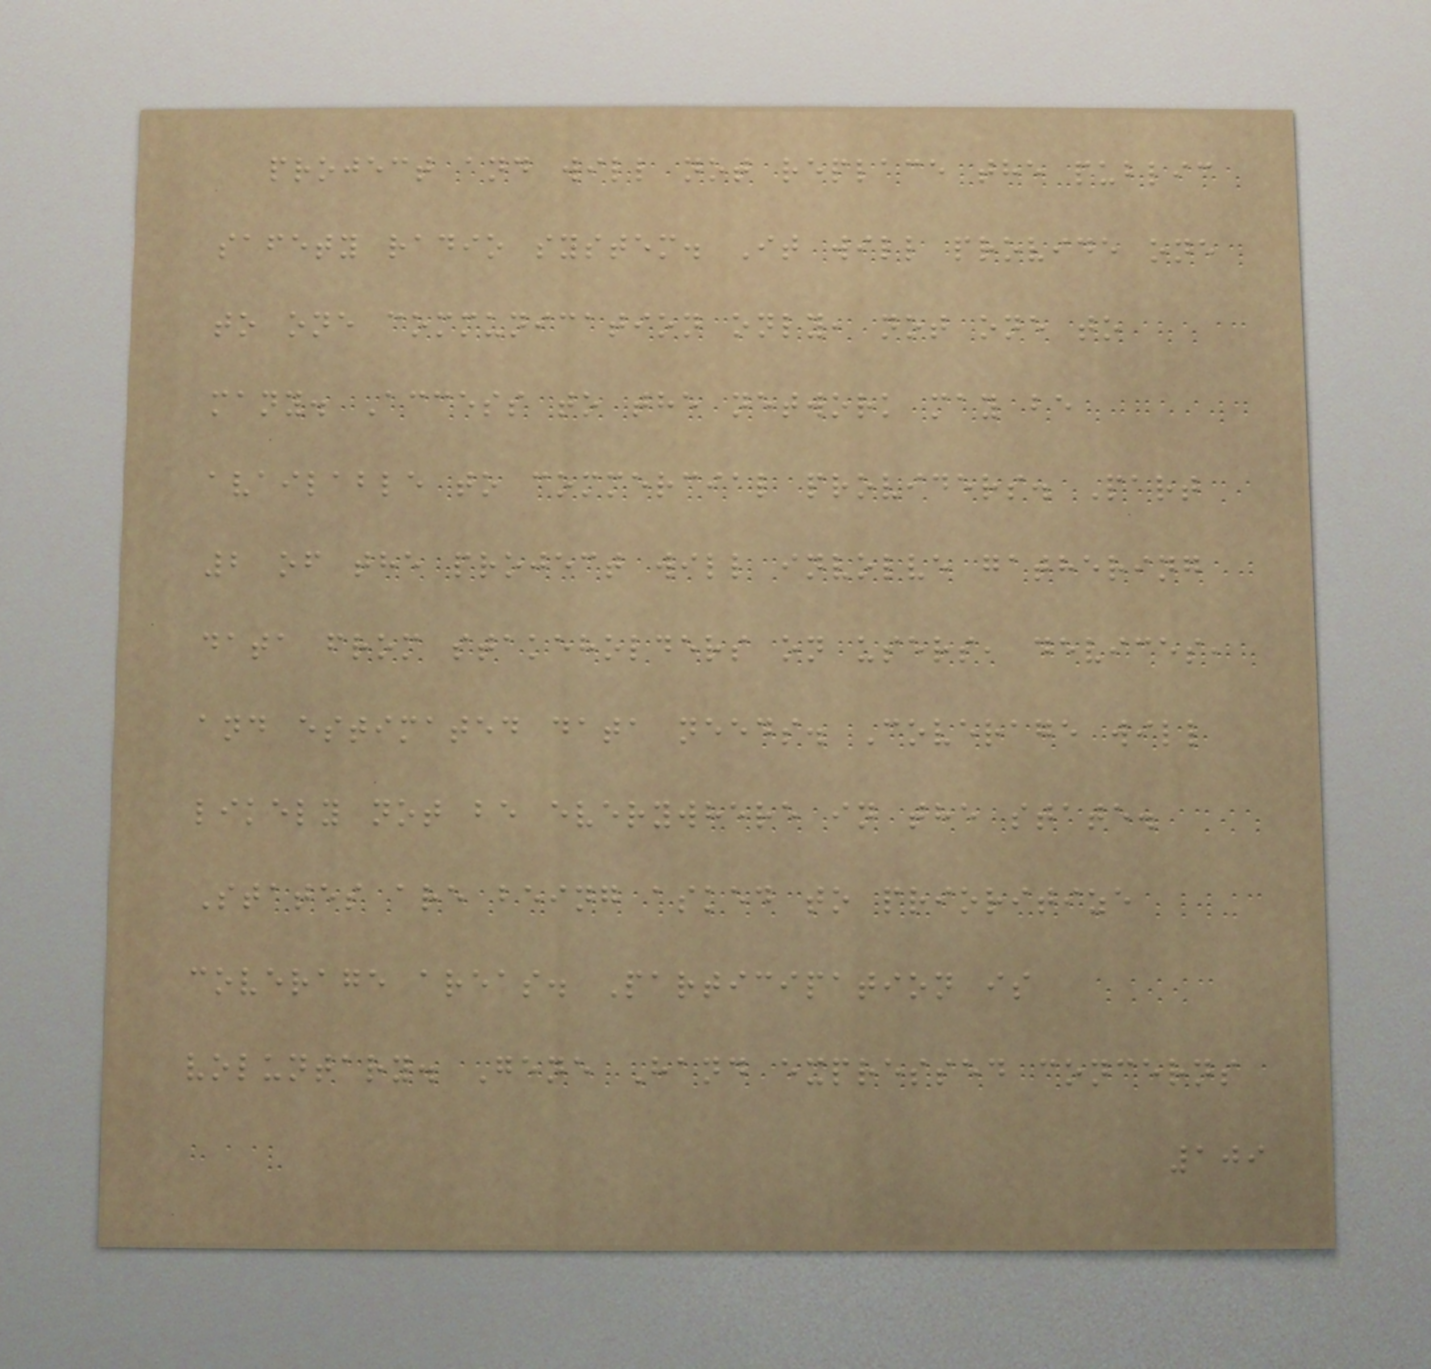project and will not replace the public
safety radio system. It will provide one
to one communication only, not one to
many. Access to the network may be
available to commercial providers. Part
2 of the project will involve gathering
data from stakeholders on users, devices,
and estimated data needs. Coverage will
likely not be everywhere in the state.
States are being asked to prioritize
coverage areas. Participation is
voluntary. Gene Hand expressed concerns
109
